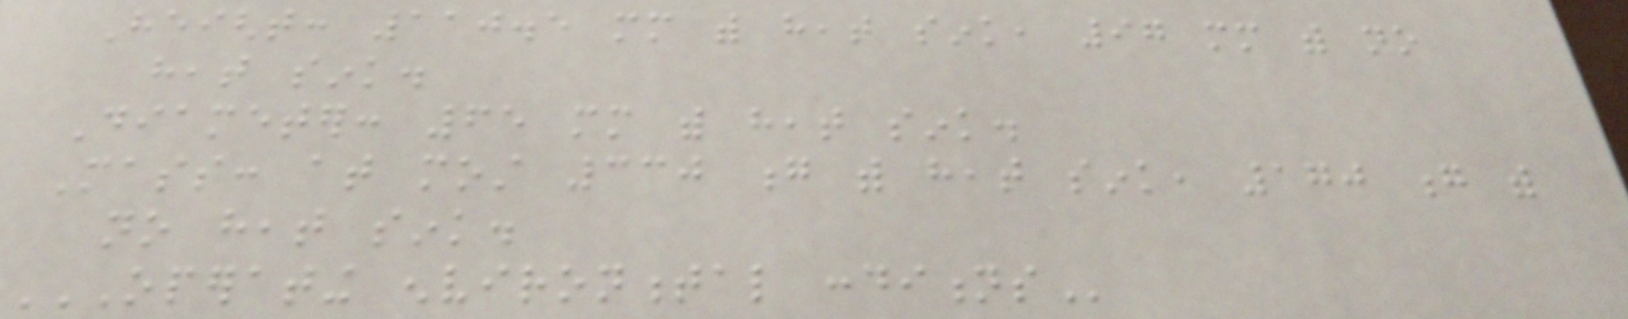Height: 110.5 mm with heat sink, 97 mm with no
heat sink.
Diameter: 65 mm with heat sink.
Mass: at most 330 g with heat sink, 170 g with
no heat sink.
OPERATING ENVIRONMENTAL CONDITIONS
